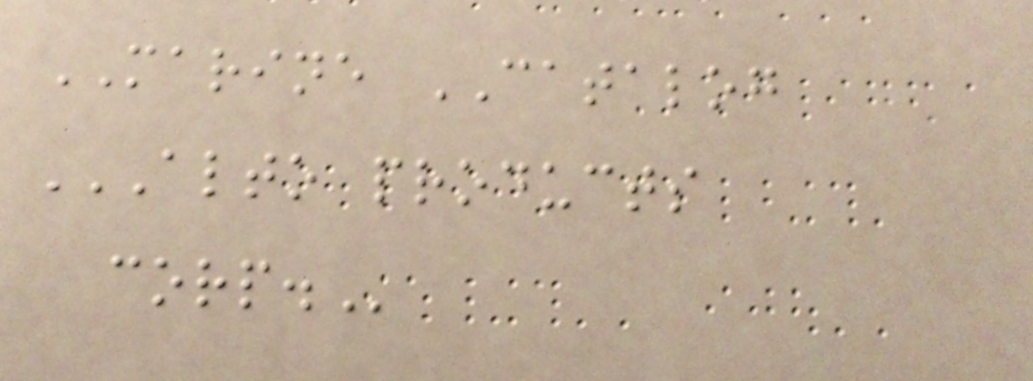MARINE CATALOG
ALTO PRODUCTS
CORP.
